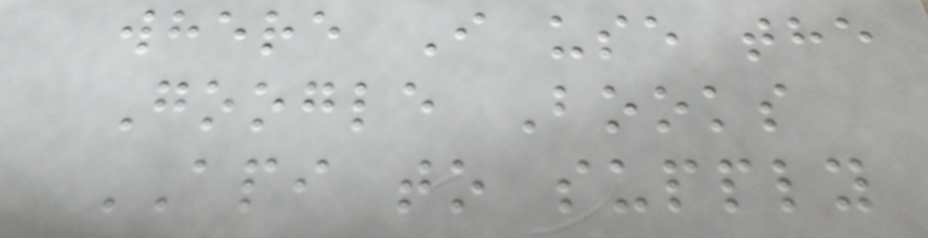where I use the
Google Books
API to supply
